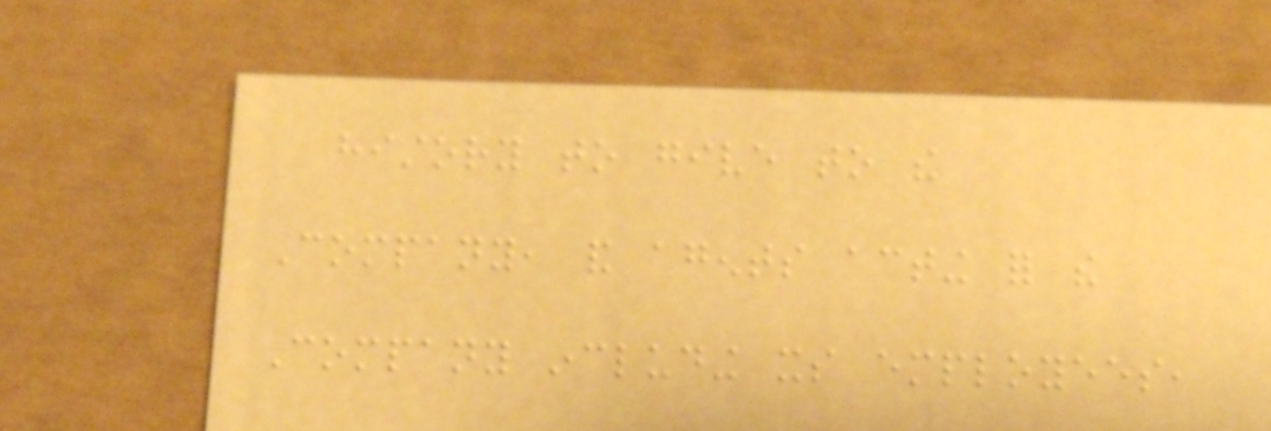history to give to the
Company, and agents acting for the
Company including its employees,
